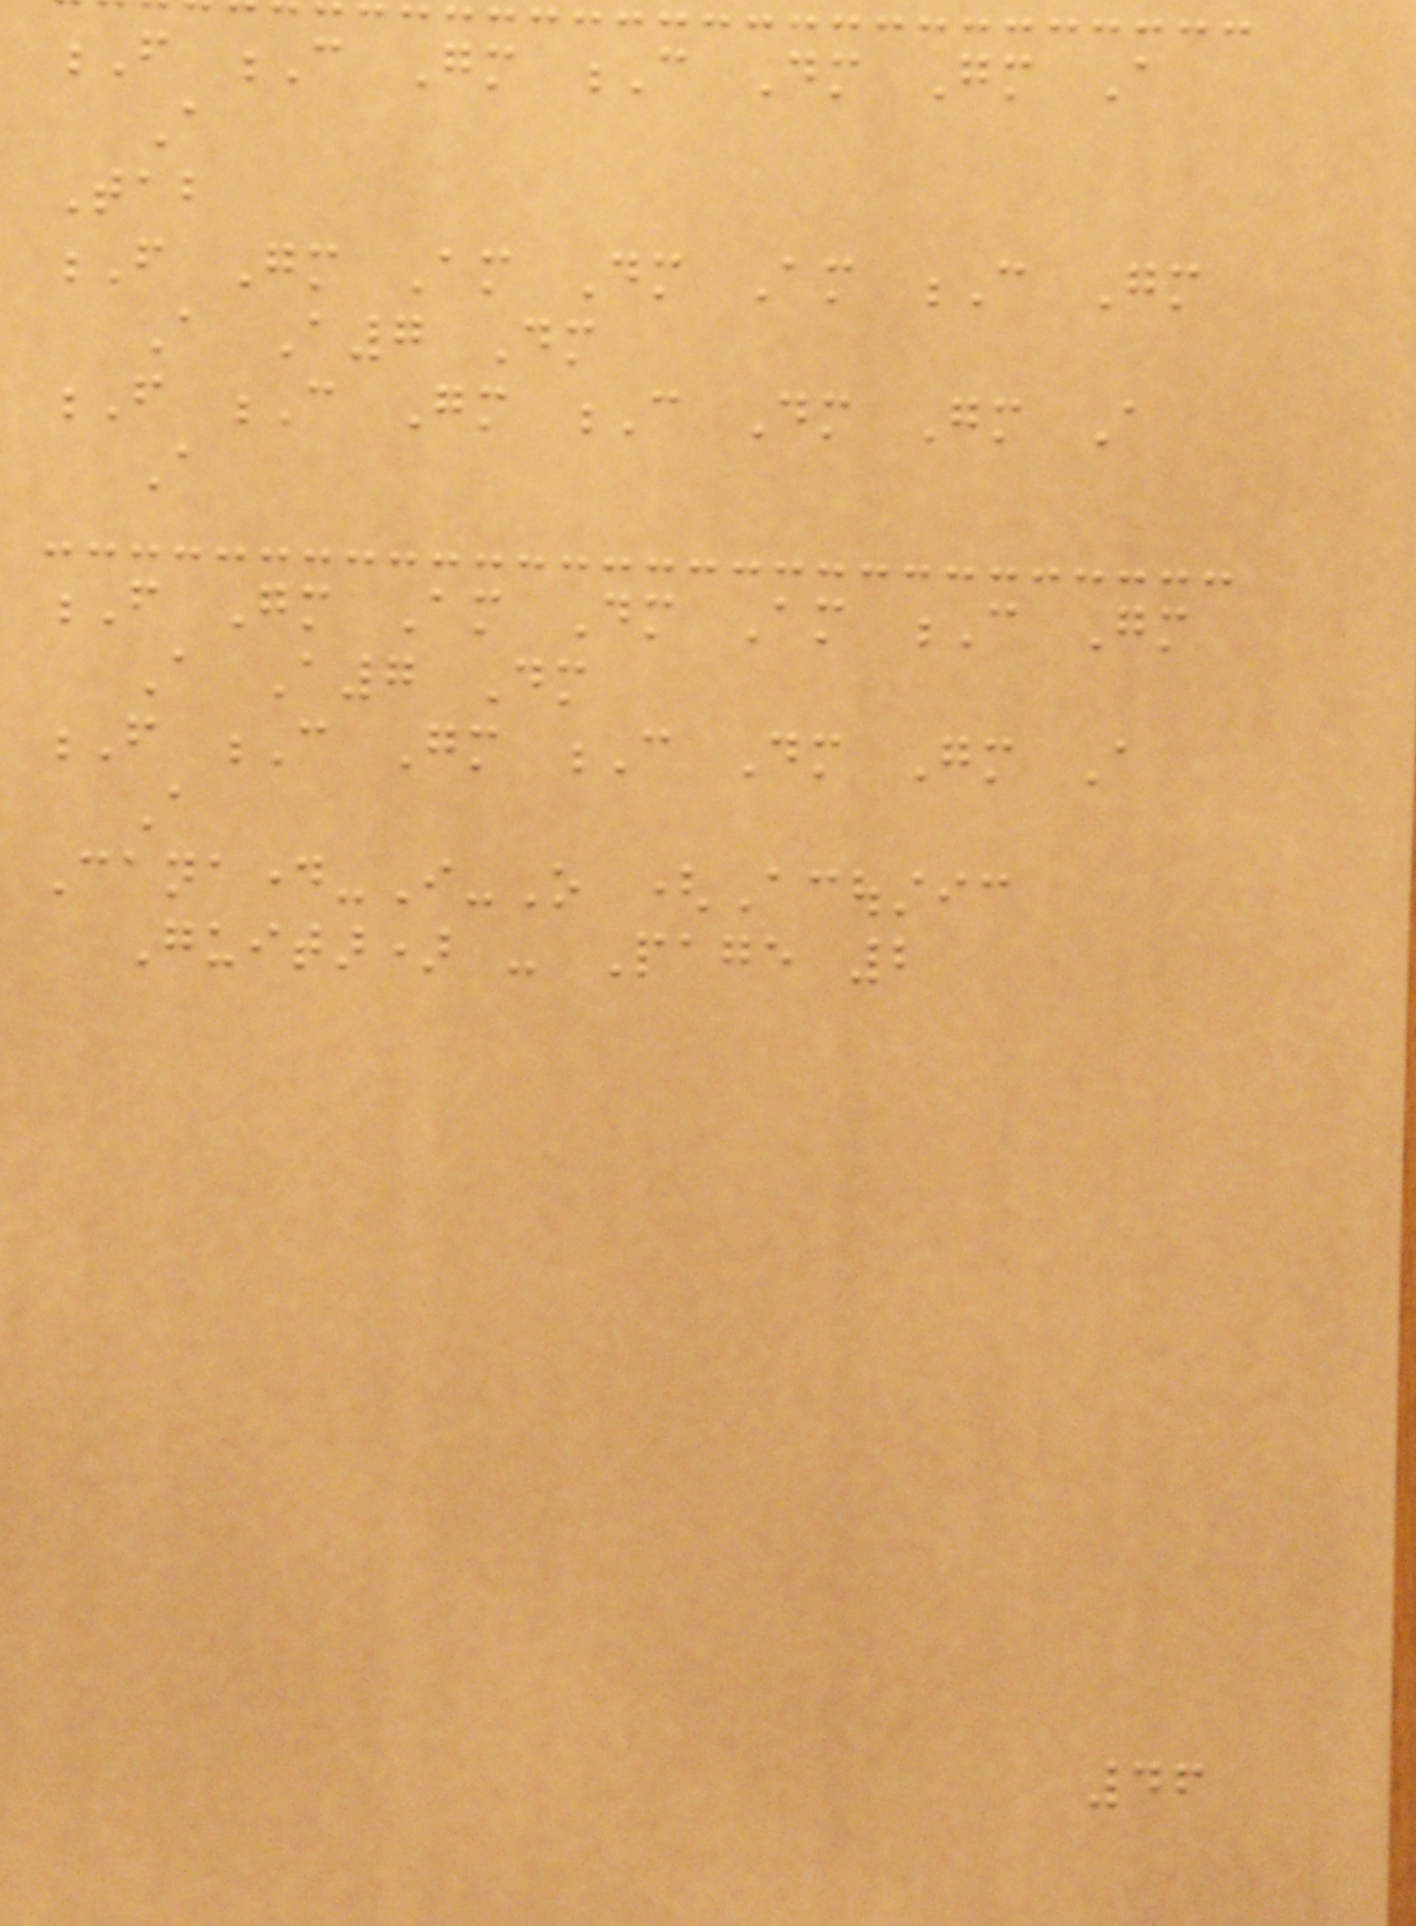F C Gm C Dm Gm A
A
Tab
F Gm Am Dm Am C Gm
A A7 Dm
F C Gm C Dm Gm A
A
F Gm Am Dm Am C Gm
A A7 Dm
F C Gm C Dm Gm A
A
Canaday-I-O (Acoustic
Guitar) - Page 2
46
